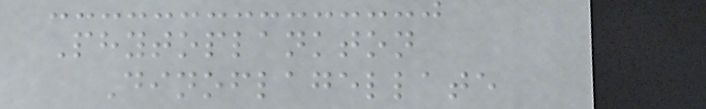Phytoplankton
Dinoflagellate
